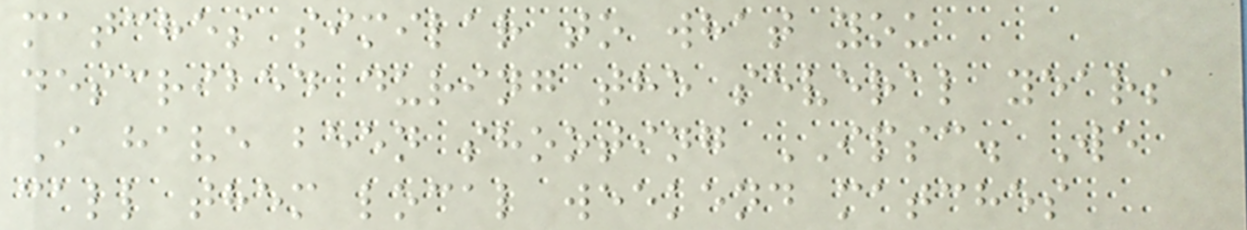matches similar to what you
described during the several years
I have been shooting IPSC. We
call them local weekend matches
